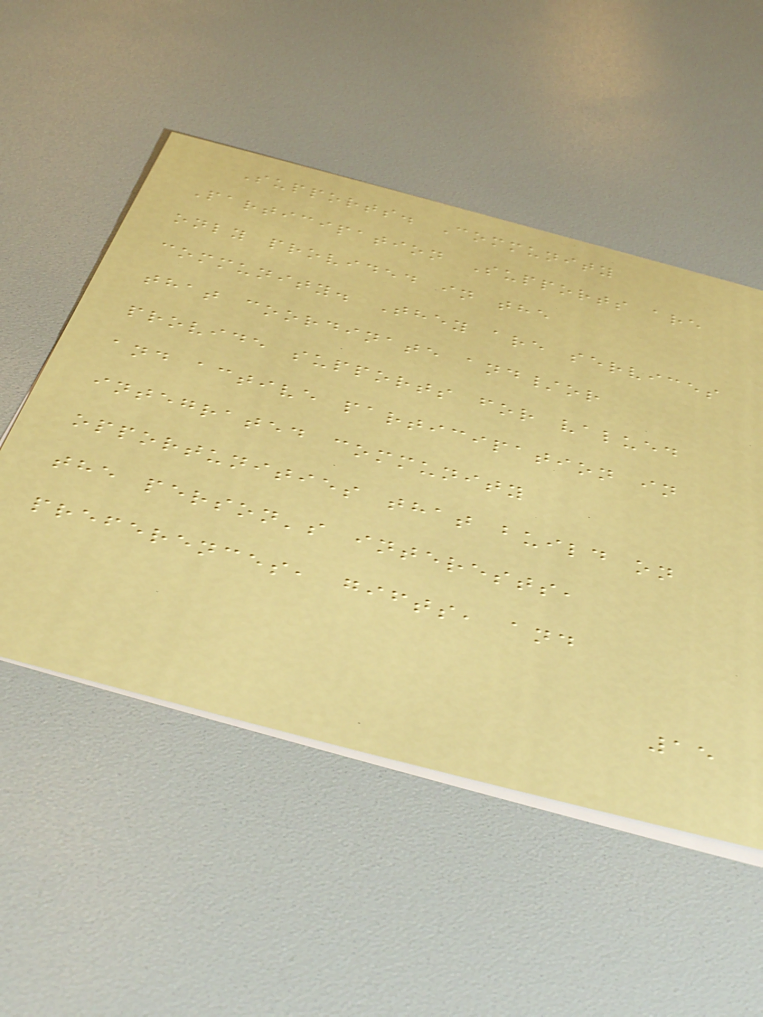Supports. Community
Participation Supports are
only provided in the
community. They are services
that coordinate and/or
provide supports for valued
and active participation in
integrated community
opportunities that build on
the person's interests,
preferences, gifts, and
15
